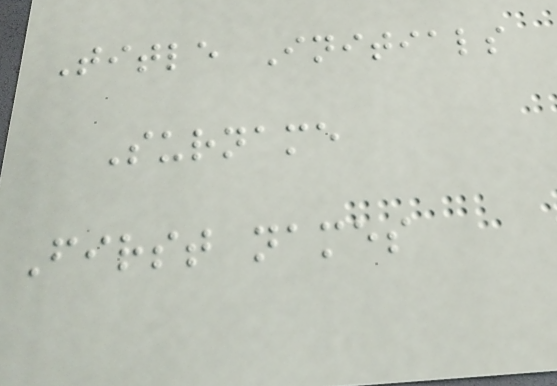Title Initials
Surname
First names
